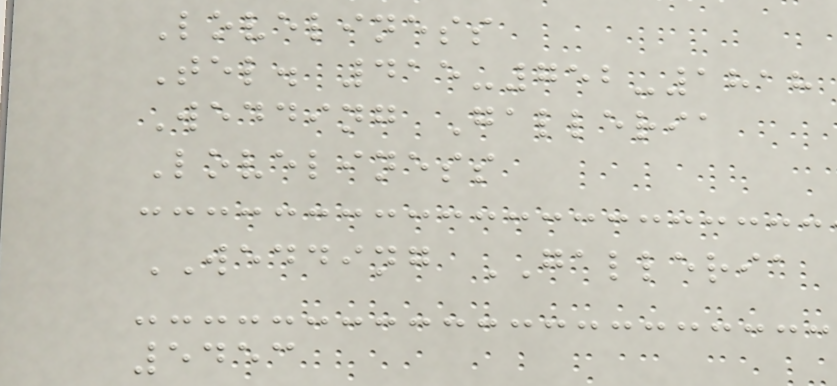Loveliness
Tel. 415-752-1818
Wedding Galleria
Loveliness
WEDDING GALLERIA
5453
